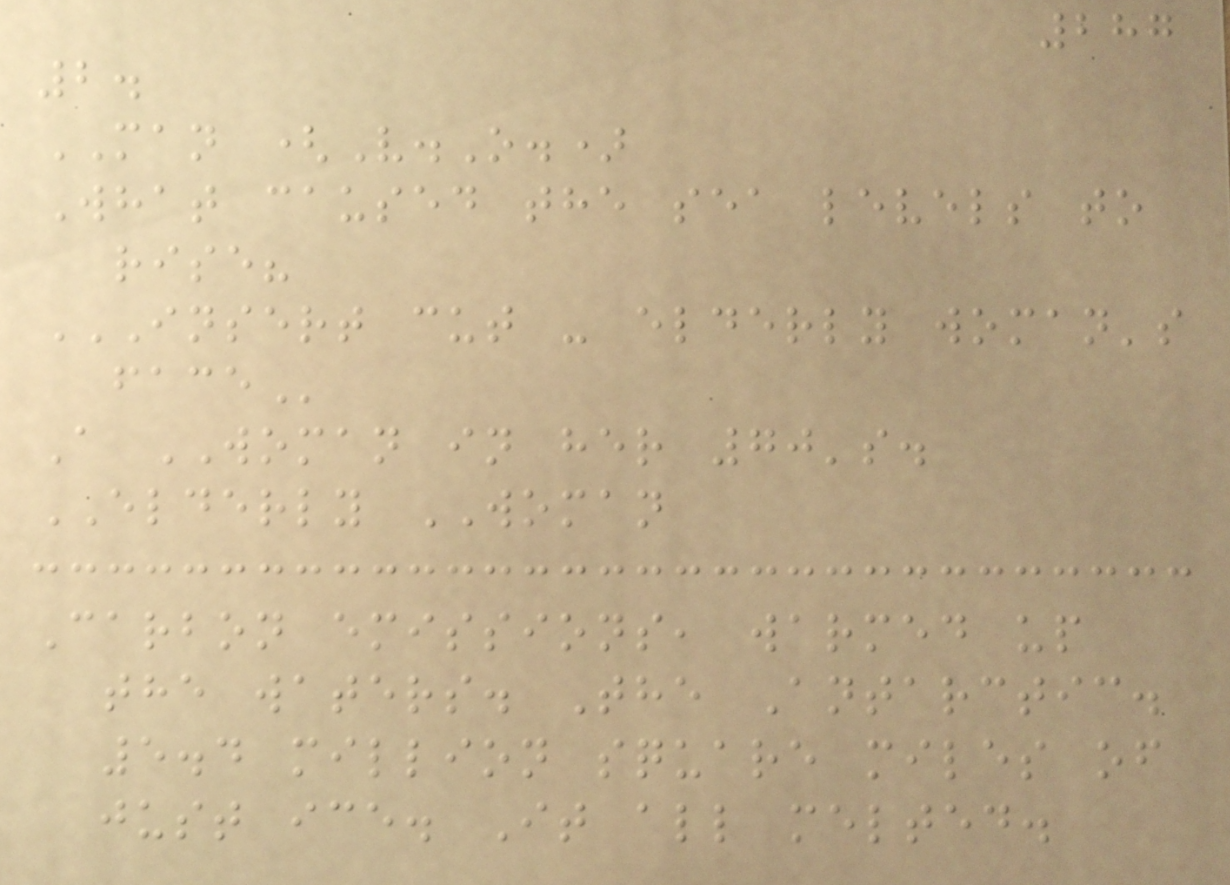287
2.
MAN (V.O.)
What caused the sea levels to
rise?
INSERT CUT - ELDERLY WOMAN'S
FACE
A WOMAN in her 70's.
ELDERLY WOMAN
Carbon emissions, warmed up
the waters. The Antarctic.
5.4 million square miles of
just ice. It all melted.
